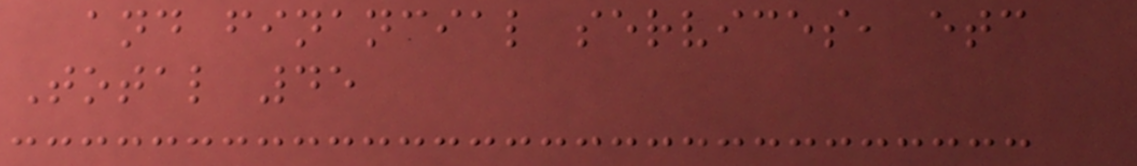and financial services, etc
Total 45
